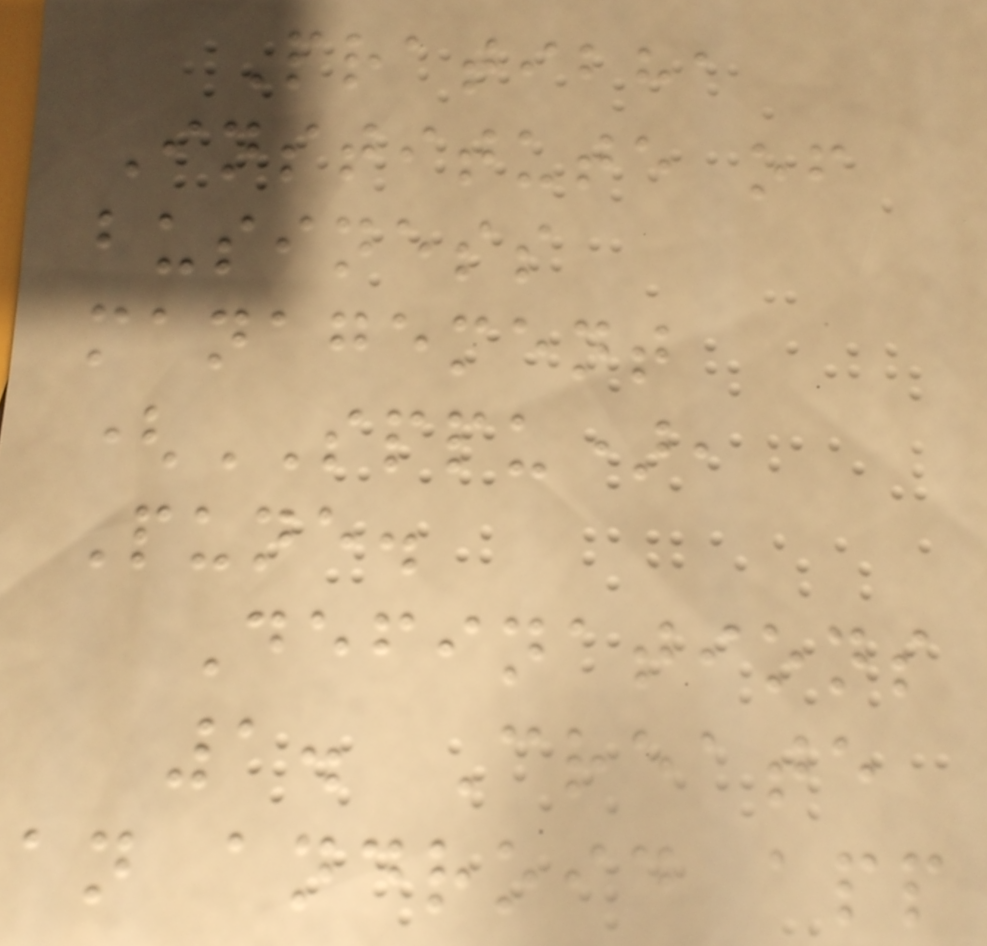Pratibha
Institute of
business
management
(SPPU),
Pune.
Definations
1. Create
an android app
